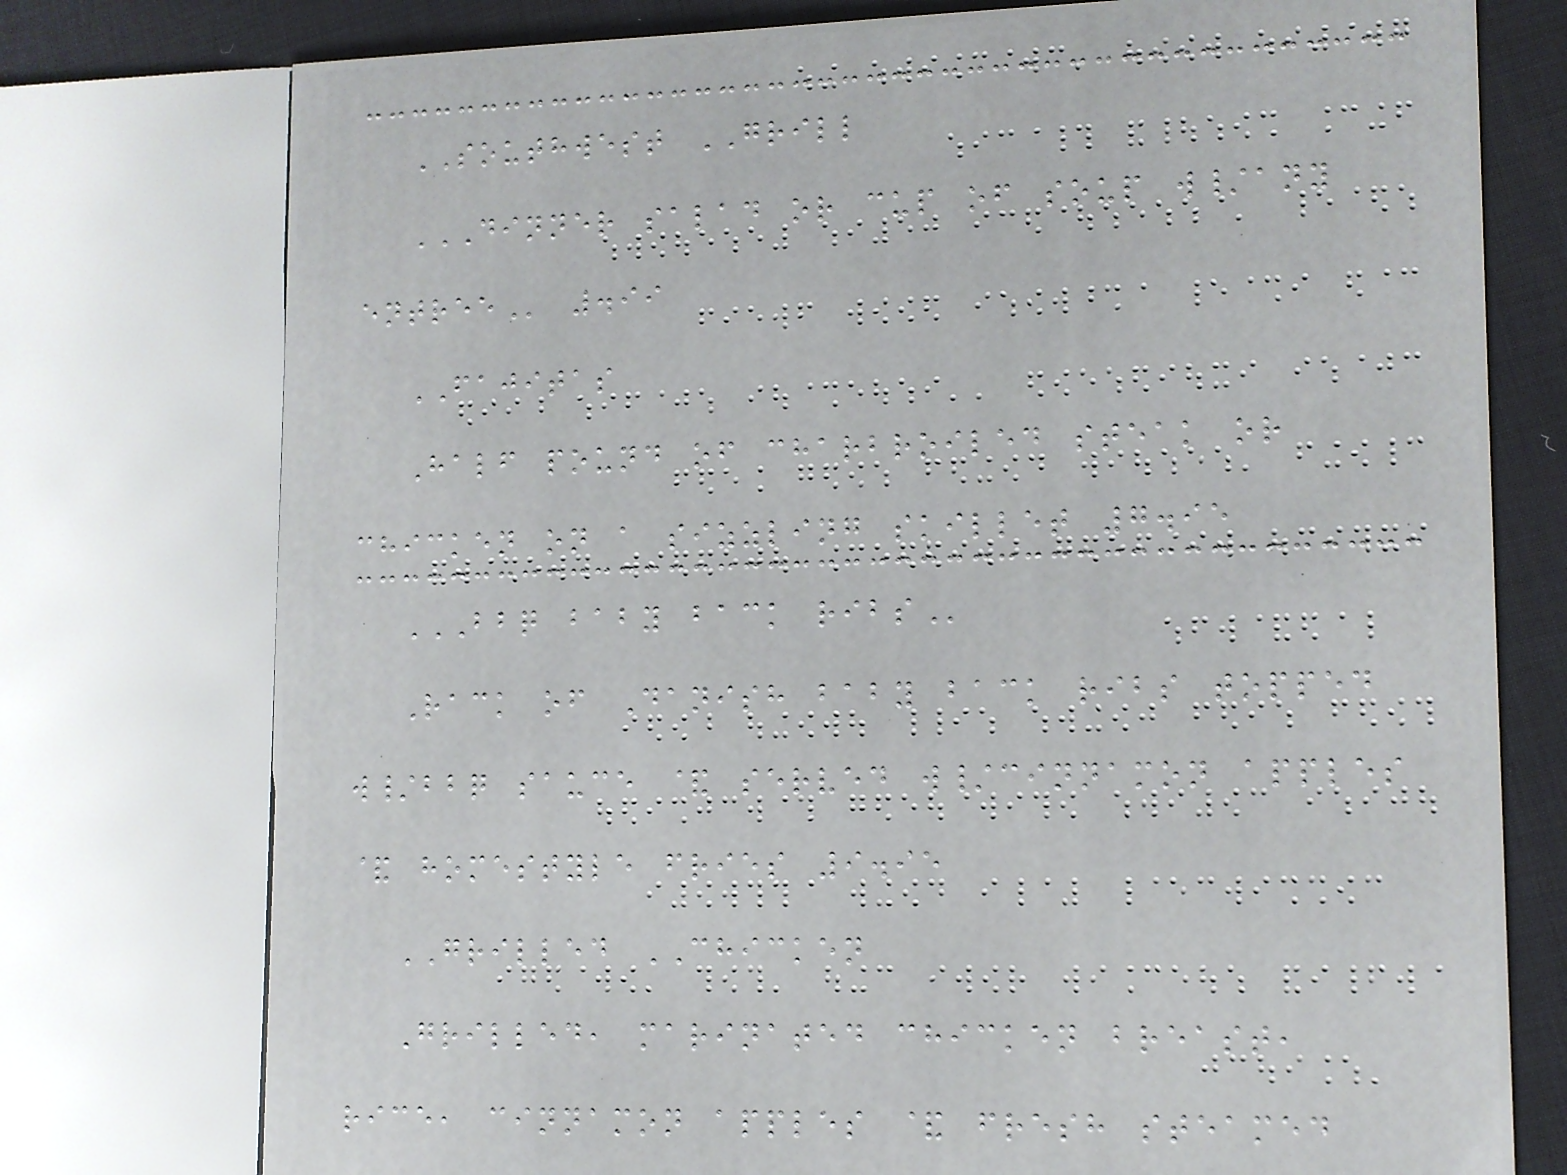SOUTHWEST GRILL
DINNER SALAD OR CUP OF SOUP W/ANY
ENTREE .99
FAJITAS
Half pound of charbroiled steak or
chicken on a sizzling skillet 7.95
BBQ BABY BACK RIBS
Rack of Danish baby back ribs topped
w/bbq sauce & served w/cinnamon apples
& homestyle fries 9.95
GRILLED CHICKEN
Grilled, marinated chicken breast,
rice, cinnamon apples & fresh steamed
